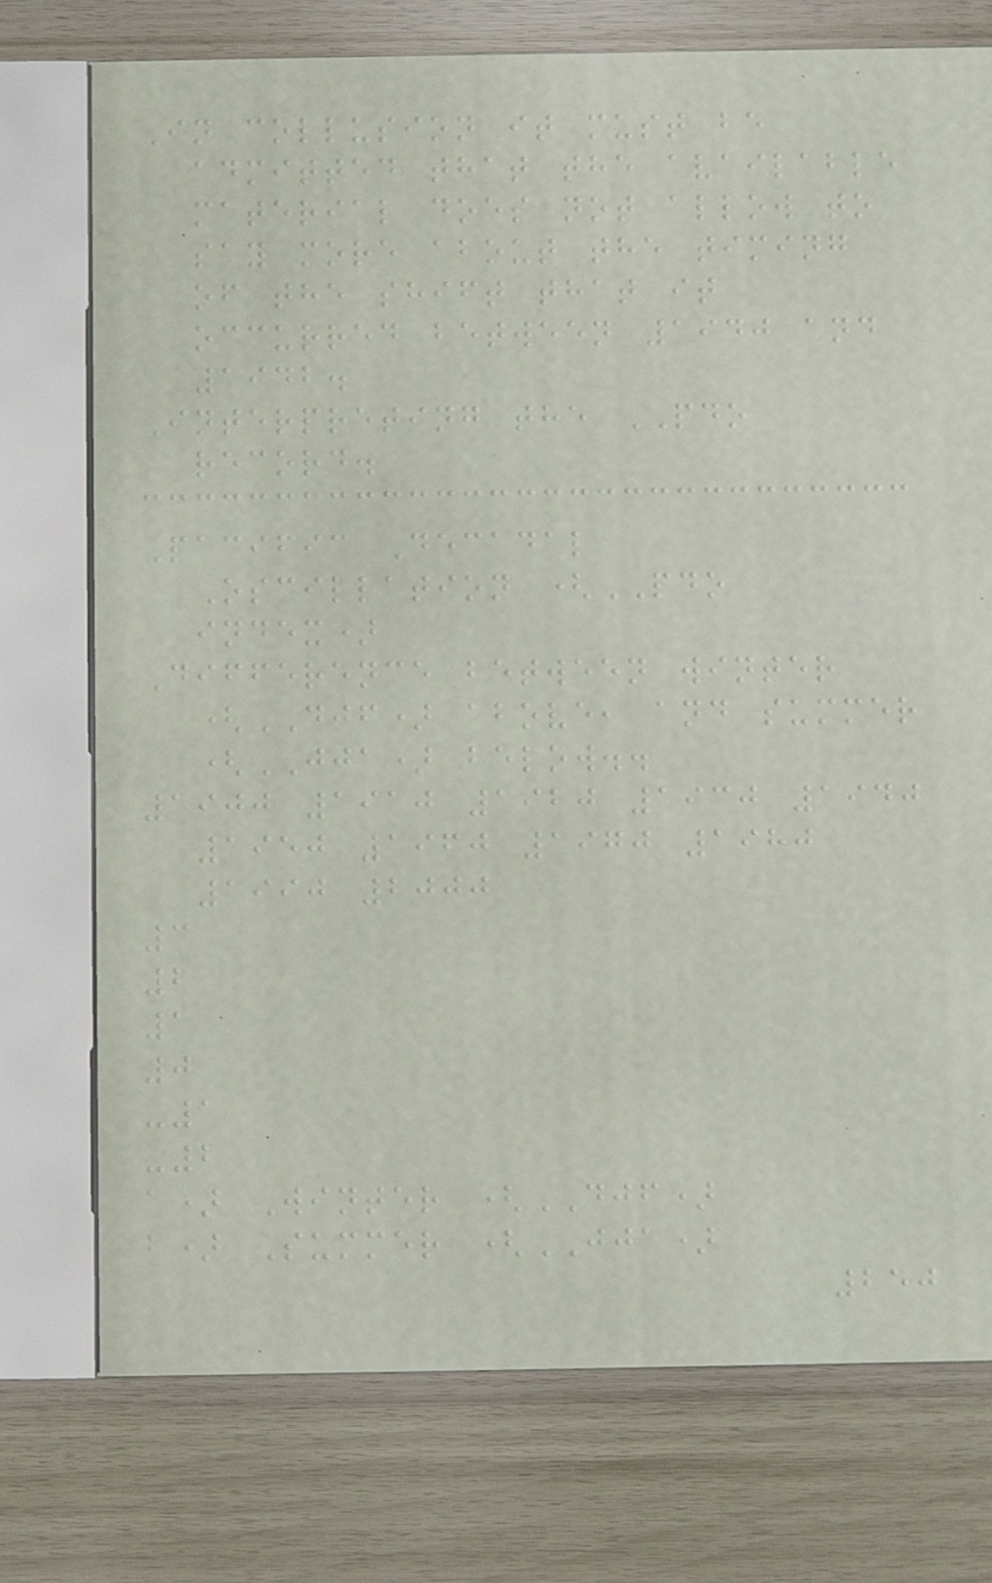In collusion it must be
admitted that the available
material does not allow to
say more about the timing
of the shift that it
occurred between 1940 and
1942.
Interpreting the PDO
record.
Pacific Decadal
Oscillation (PDO
index)
Difference between winter
(DJF) above, and summer
(JJA) below..
1900 1910 1920 1930 1940
1950 1960 1970 1980
1990 2000
3
2
1
0
-1
-2
a) Winter (DJF)
b) Summer (JJA)
250
